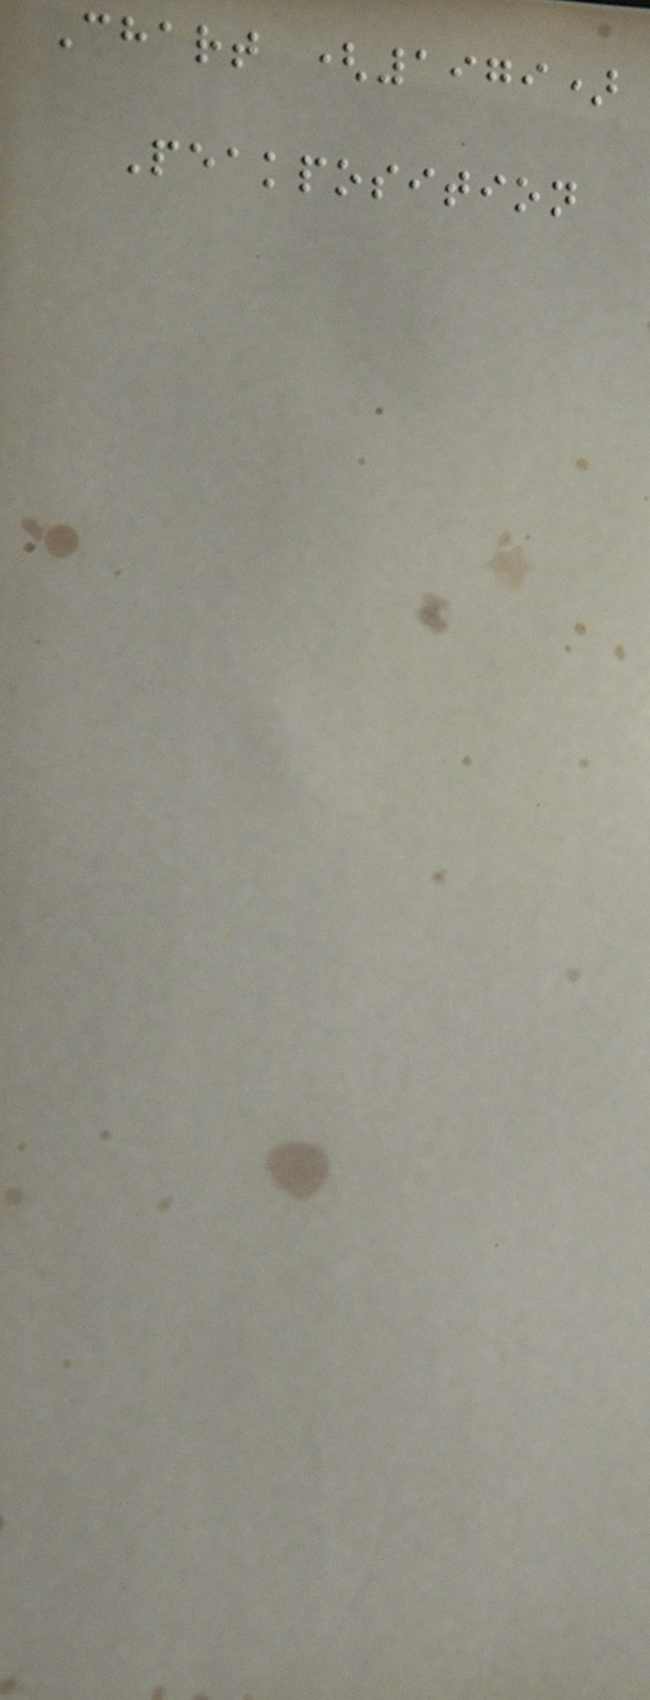Chart (1979)
Peakposition
